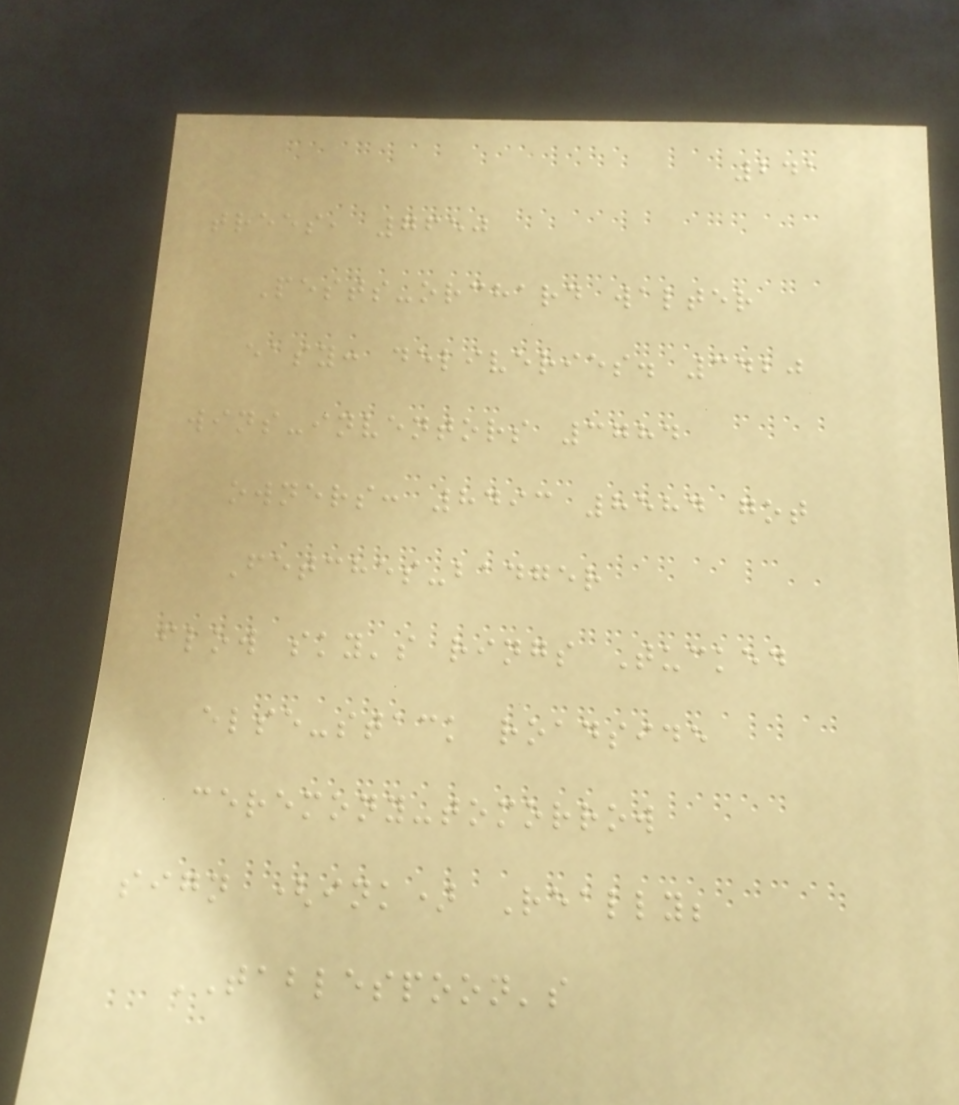241
trees, 7650
Pests-orchard walter
easy: deliveries. 3420
wins-inventors 3784
owners: 8493 8584 got
Fetches-badger
flow sky's rings Tucked
else-stack roadside
ceremony-tomorrow
sign (ink) Really;
TABLESPOON's
